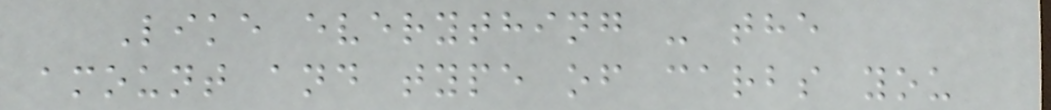Like everything - the
amount and type of carbs you
